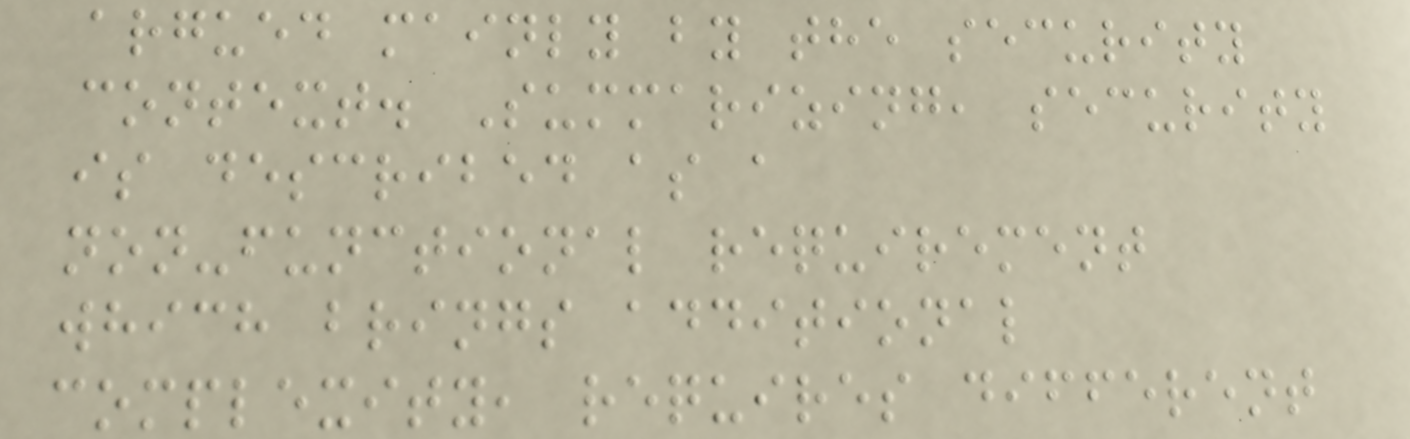argued mainly by the security
context. Summarizing, security
is described as a
non-functional requirement
which brings additional
complexity, requires different
